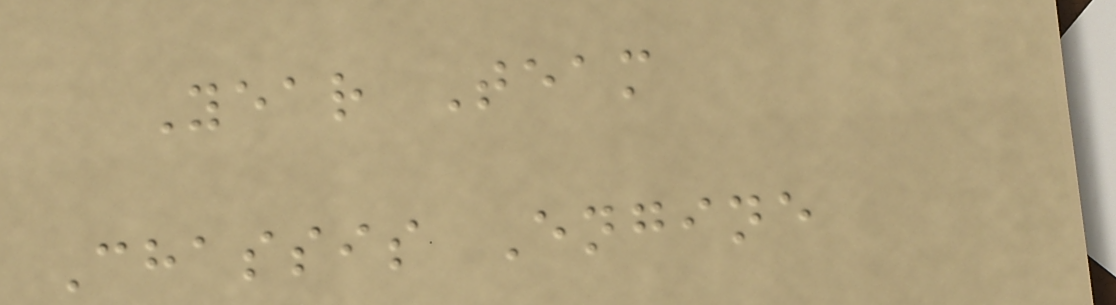Year Team
Chassis Engine
